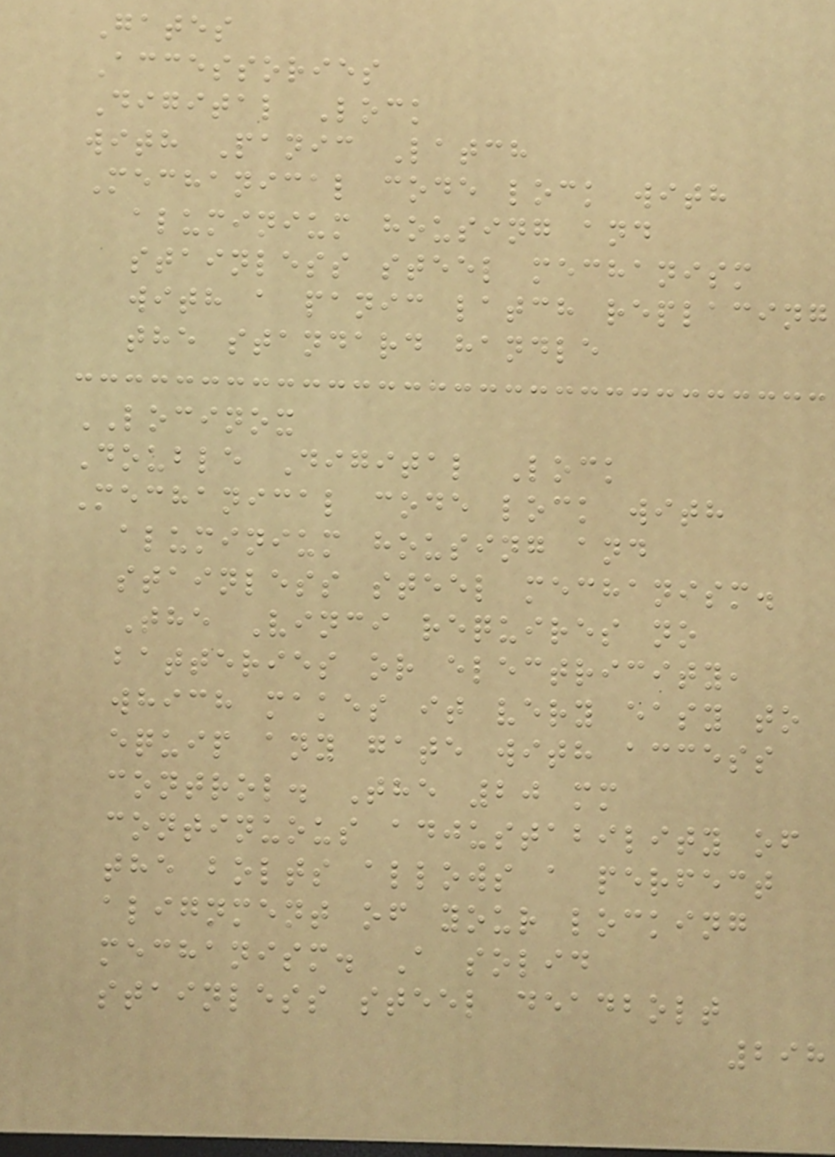Gates
Accessories
Digital Lock
with Panic Latch
Mechanical code lock with
aluminium housing and
stainless steel mechanism
with a panic latch replacing
the standard handle
LOCINOX
Double Digital Lock
Mechanical code lock with
aluminium housing and
stainless steel mechanism.
The Vinci requires no
batteries or electricity,
which makes it very easy to
equip any gate with access
control. The 20 mm
continuous adjustability of
the bolts allows a perfect
alignment of your locking
mechanism. A solid
stainless steel deadbolt
298
